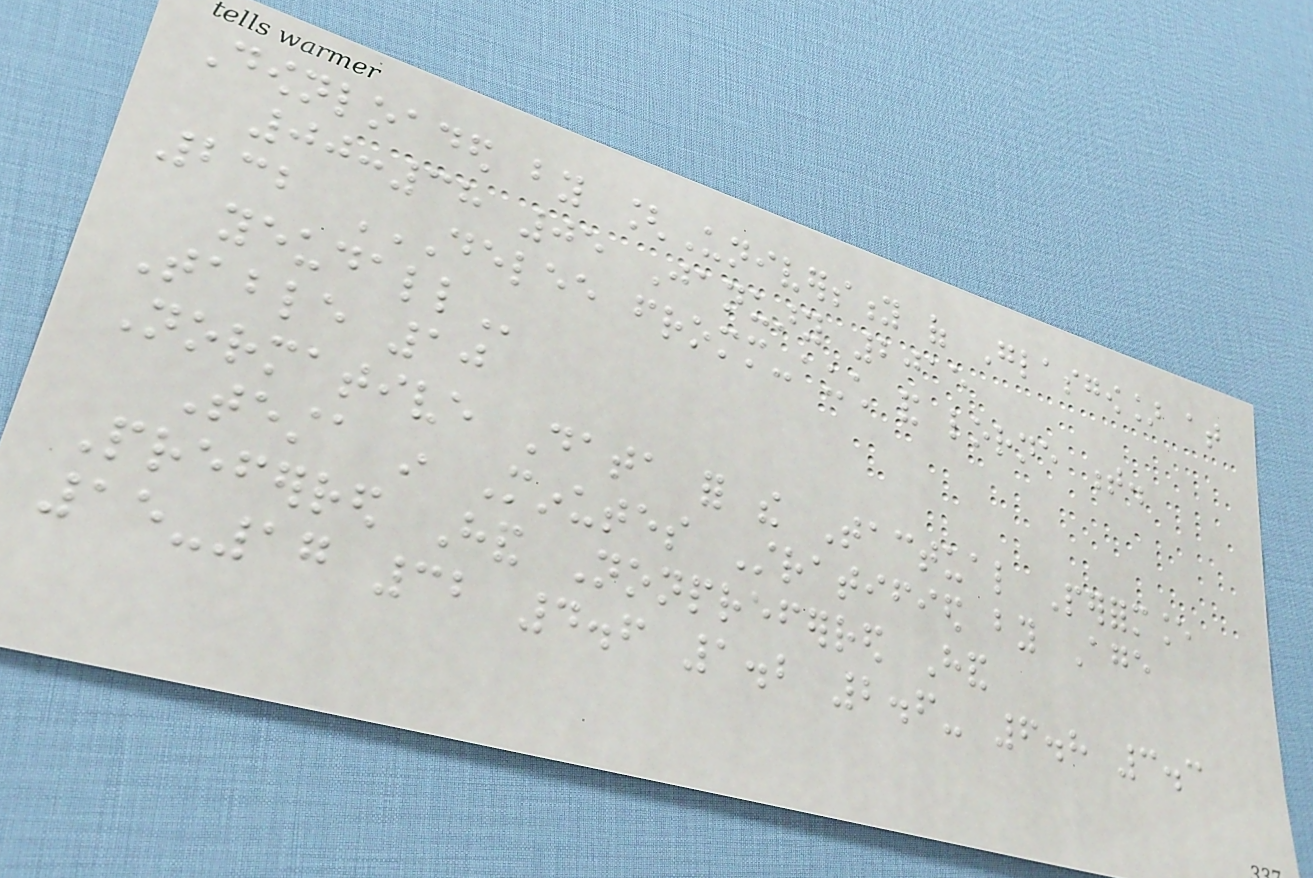Downloaded by [University of Glasgow] at
00:38 05 January 2015
232 DELEE FROMM-AUCH AND LORNE T.
YEUDALL
Table 10
Normative Data for the Tactual Performance
Testa in Minutes Stratified by Age
Preferred Hand Nonpreferred Hand
15-17 32 4.6 1.2 2.6- 6.8 3.3
